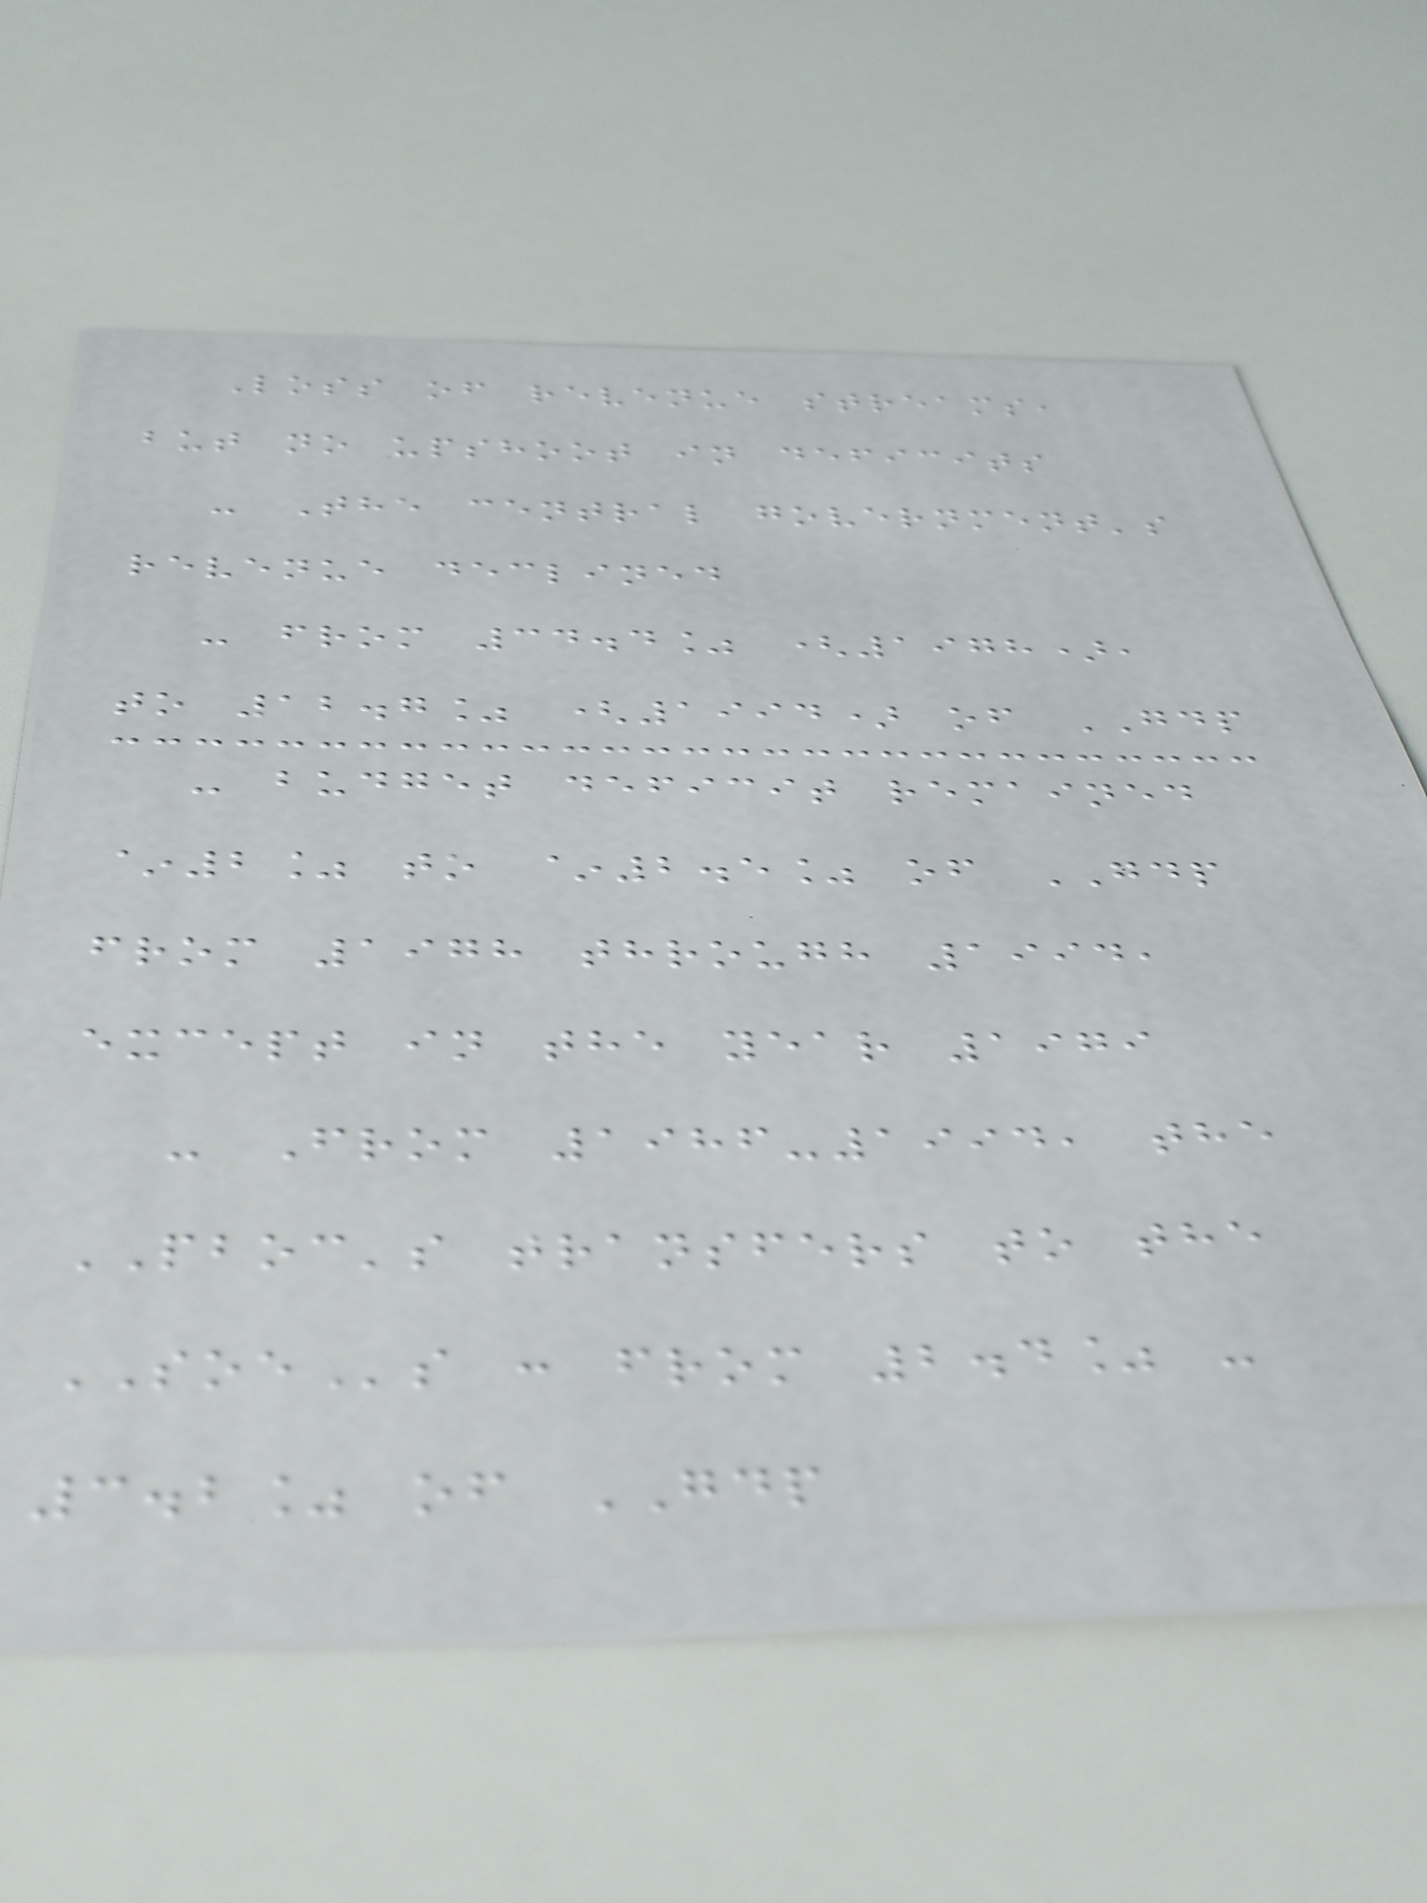Loss of revenue streams,
but no upshoot in deficits
- The central government's
revenue declined
- from 34.4% (1978),
to 12.7% (1994) of GDP
- budget deficit remained
~2% to ~2.5% of GDP
from 1978 through 1994,
except in the year 1979
- From 1986-1994, the
PBOC's transfers to the
SOEs : from 2.4% -
3.2% of GDP
